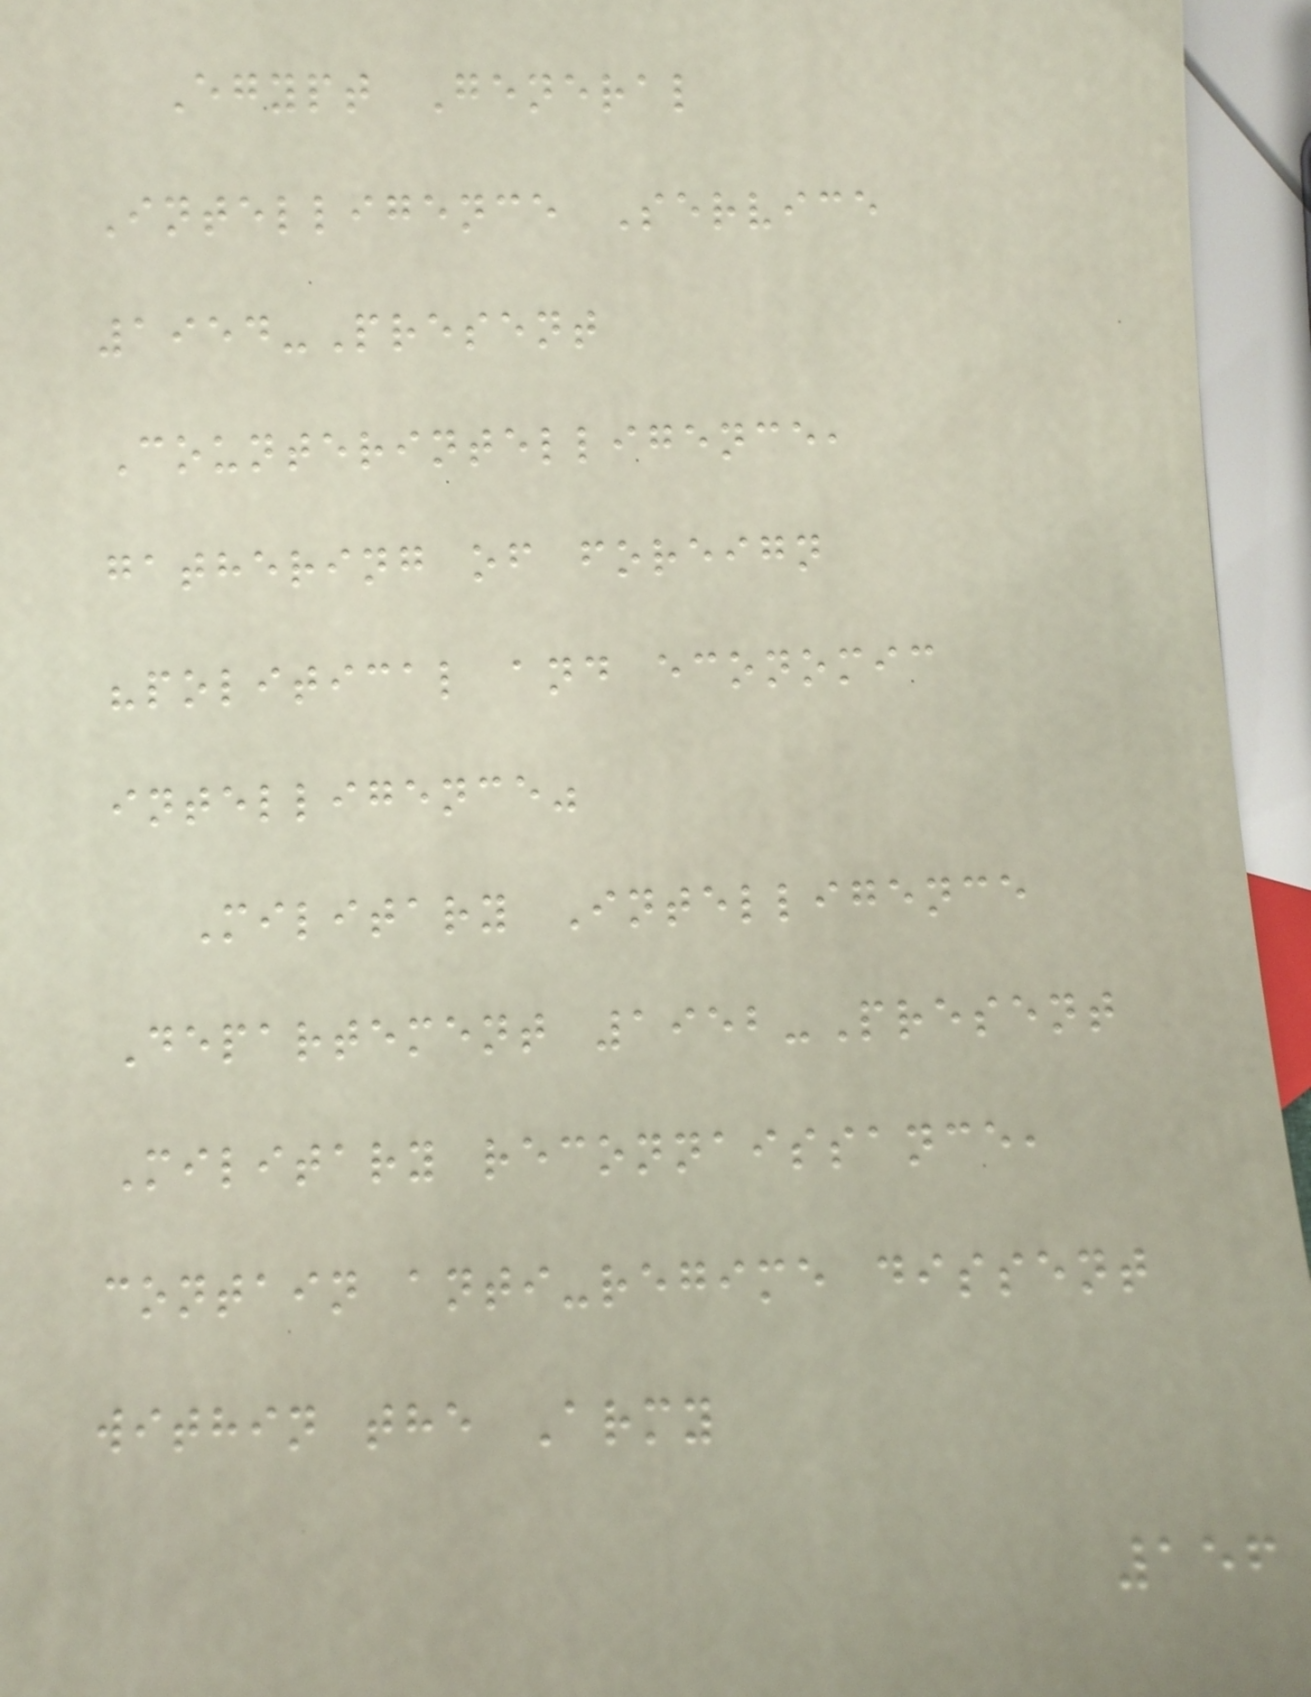Egypt General
Intelligence Service
1954-Present
Counterintelligence,
gathering of foreign
"political and economic
intelligence"
Military Intelligence
Departement 1952-Present
Military reconnaissance,
contain anti-regime dissent
within the Army
156
